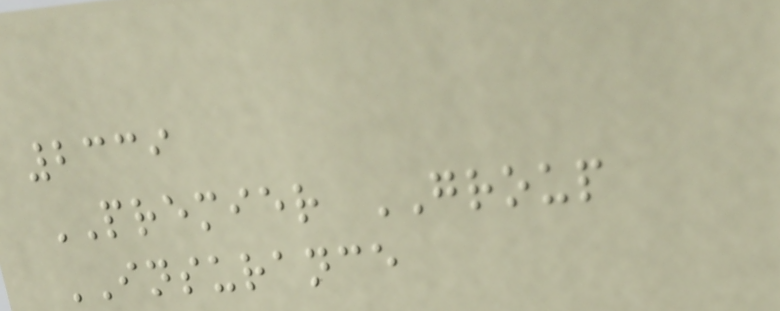2339
PREMIER GROUP
INSURANCE
